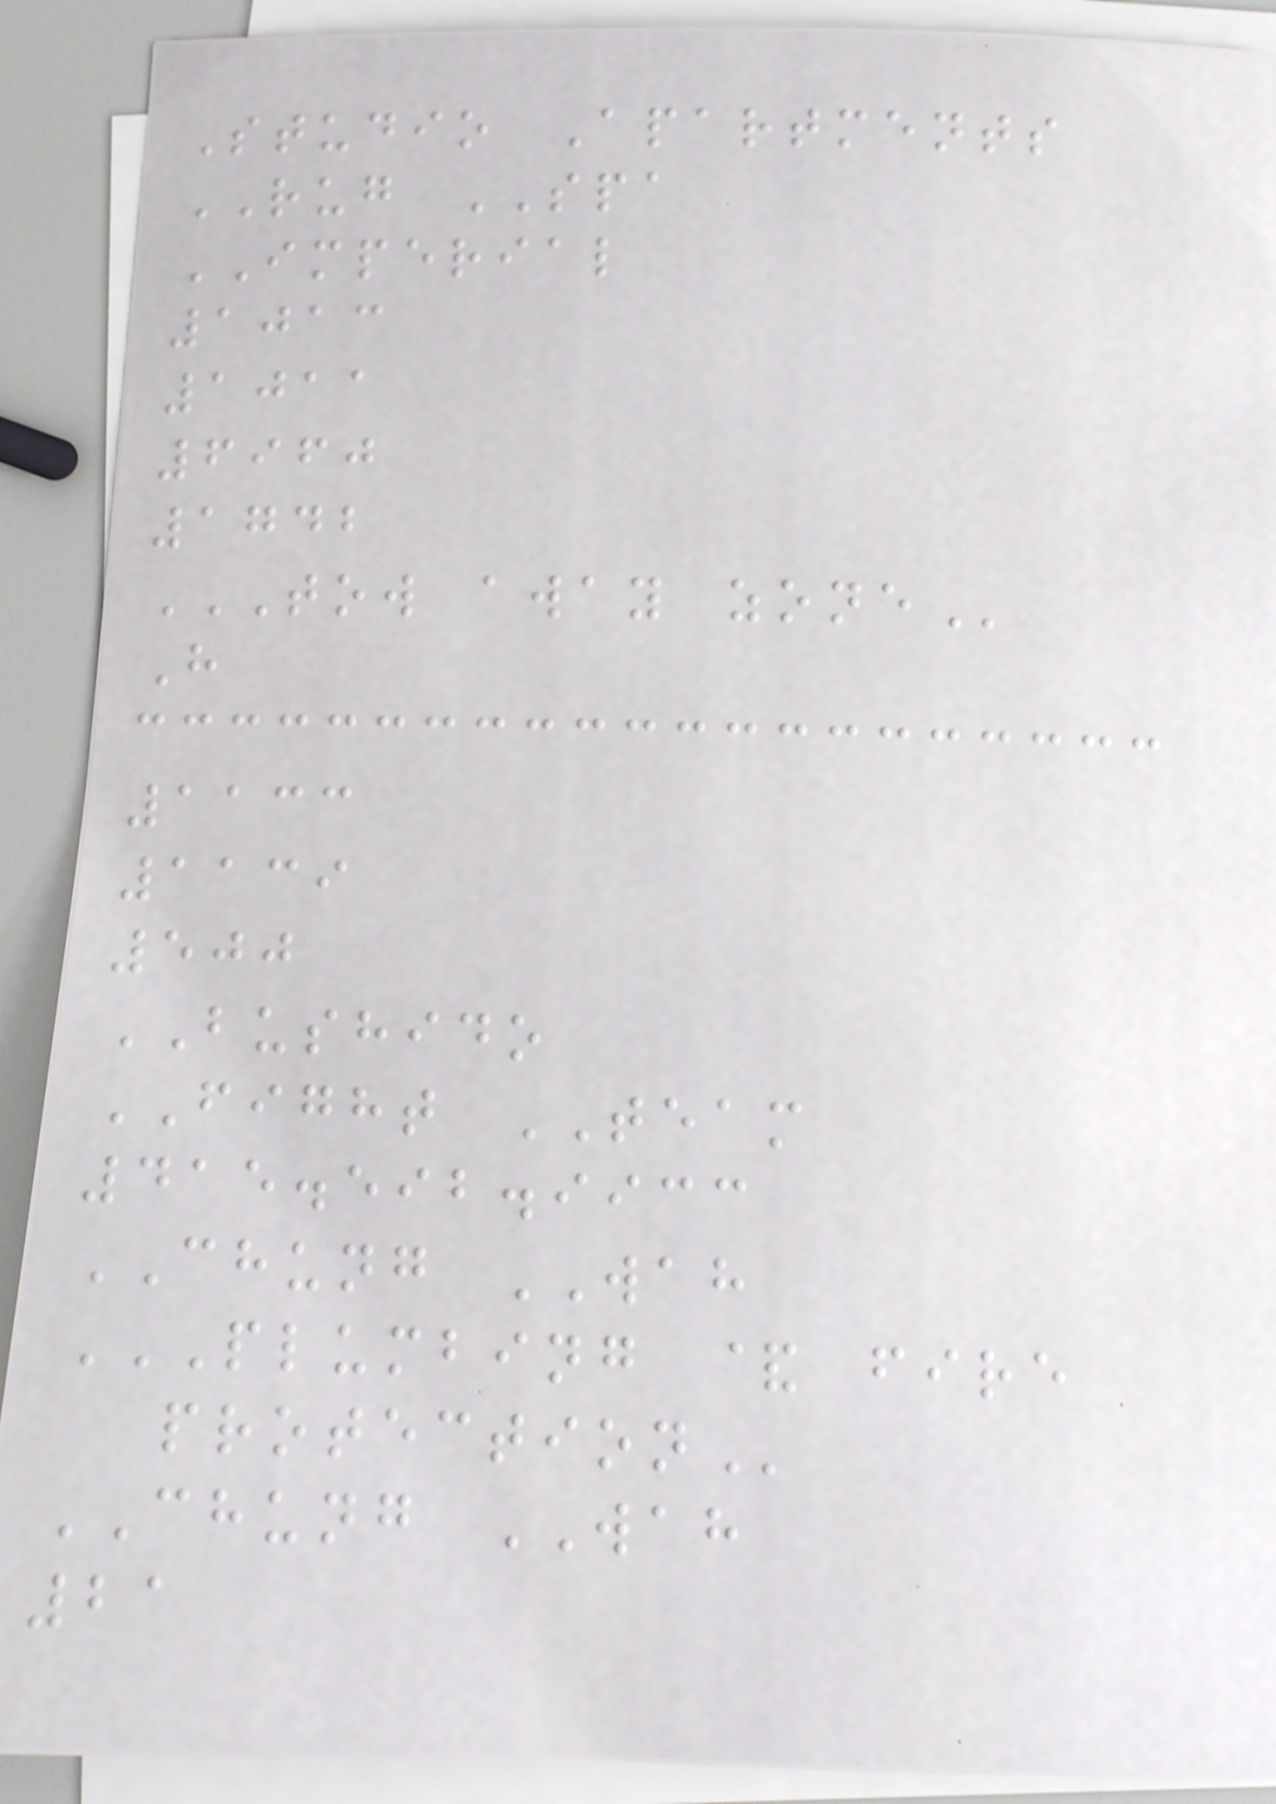Studio Apartments
RUG SPA
IMPERIAL
1013
1011
6960
1742
TOW AWAY ZONE
H
1133
1139
500
BUSHIDO
FIGHT TEAM
415.592.9933
CHUNG WAH
PLUMBING & FIRE
PROTECTION
CHUNG WAH
21
